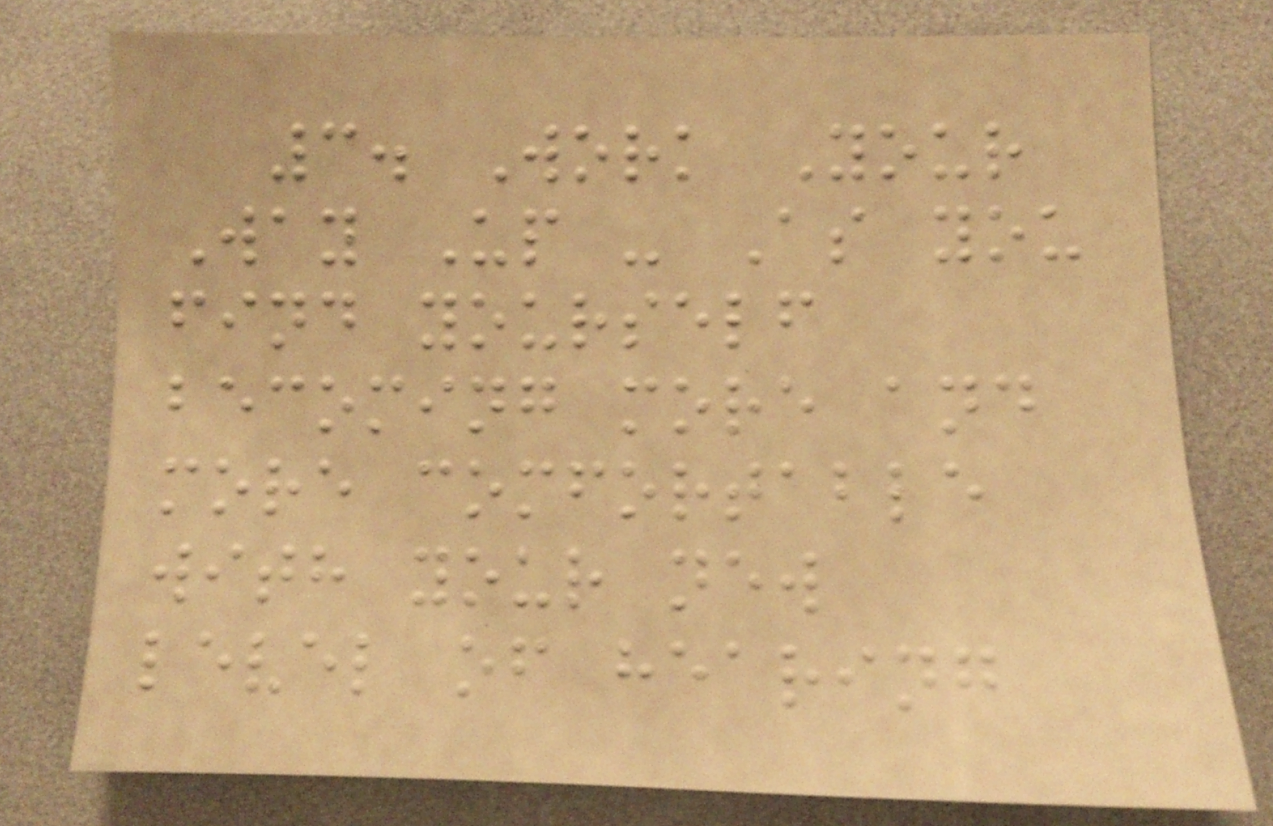3. Work Your
Way Up - As you
find yourself
becoming more and
more comfortable
with your new
level of hearing
